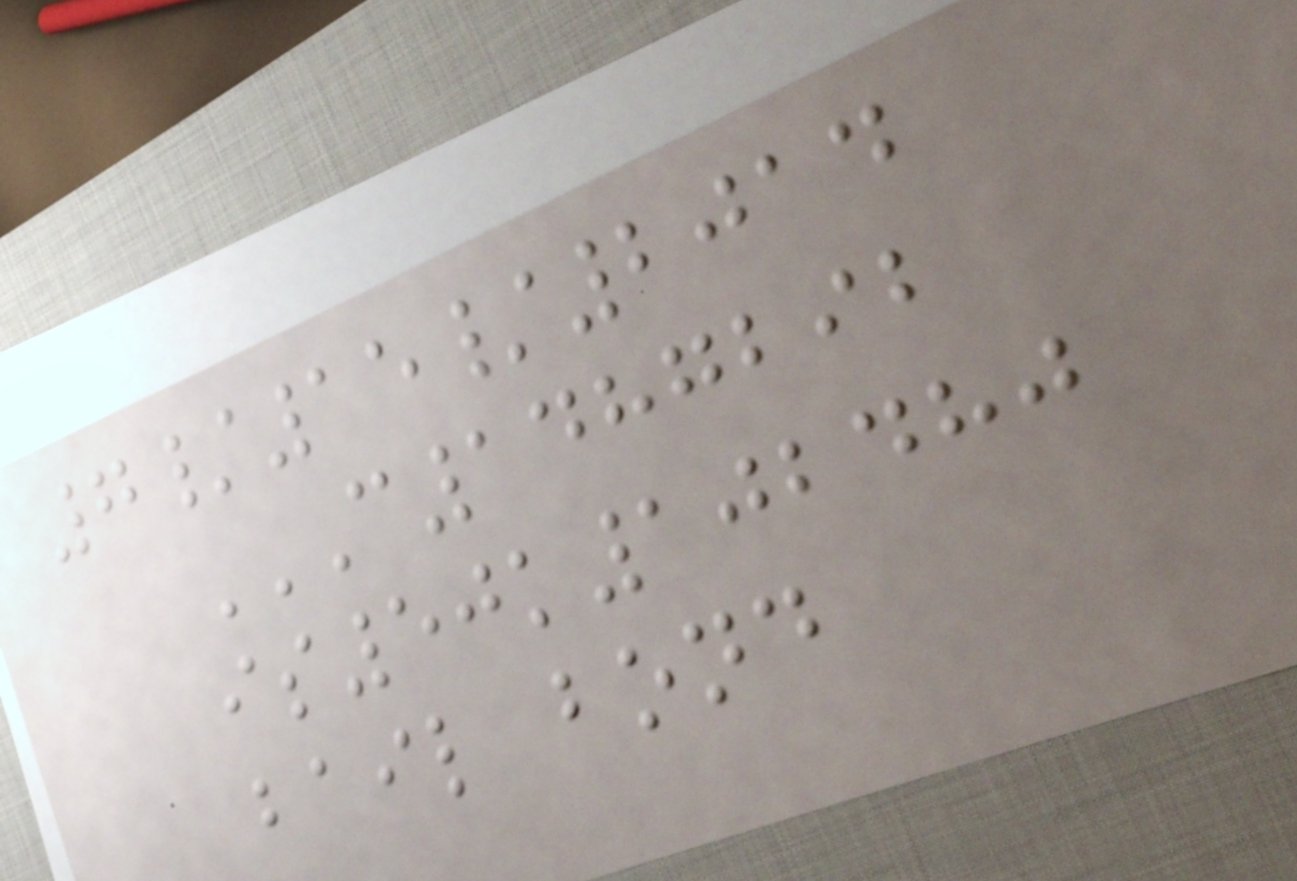7/15/2014
C1487292
IS50K102480
BAIL BOND
